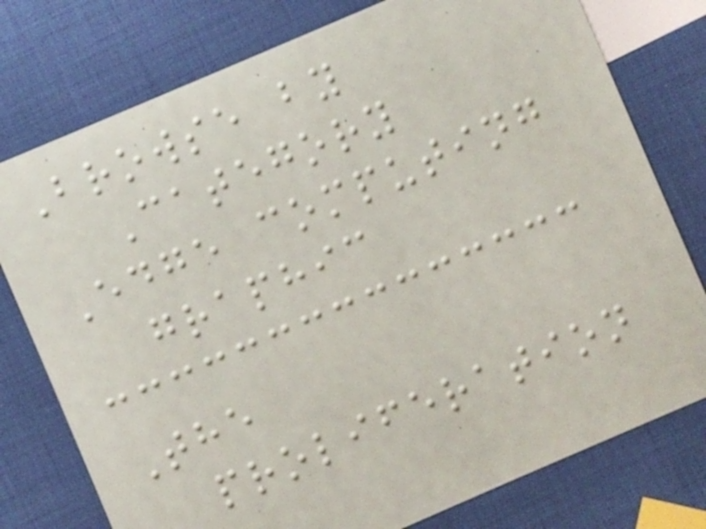Browse by
Category
Edge computing
graphic
The
proliferation
